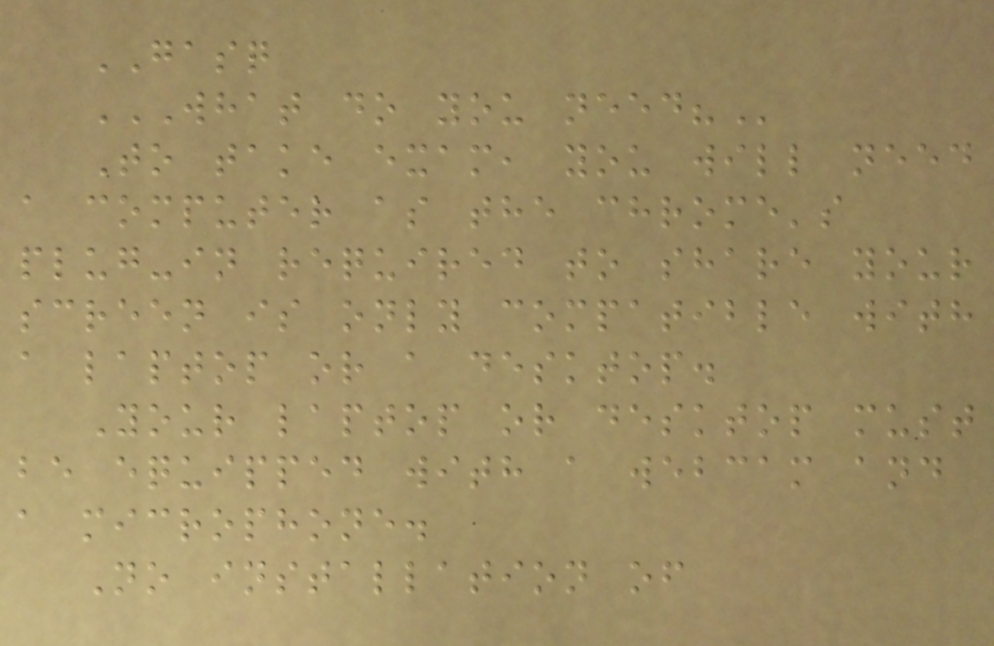GASQ
WHAT DO YOU NEED?
To take exam, you will need
a computer as the chrome's
plug-in required to share your
screen is only compatible with
a laptop or a desktop.
Your laptop or desktop must
be equipped with a webcam and
a microphone.
No installation of
